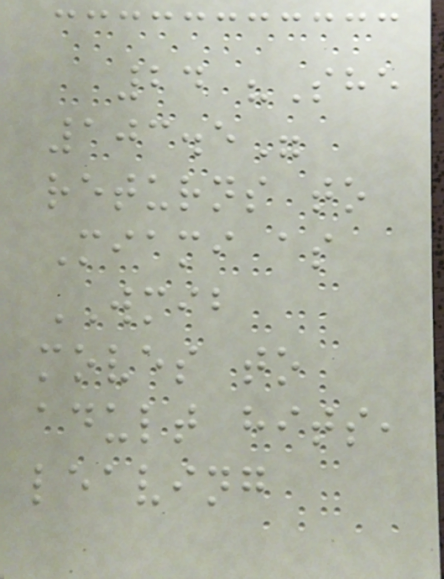24 "She
103.5"
returns to
Miami as
WMIB
moves to
adult hits,
leaving
